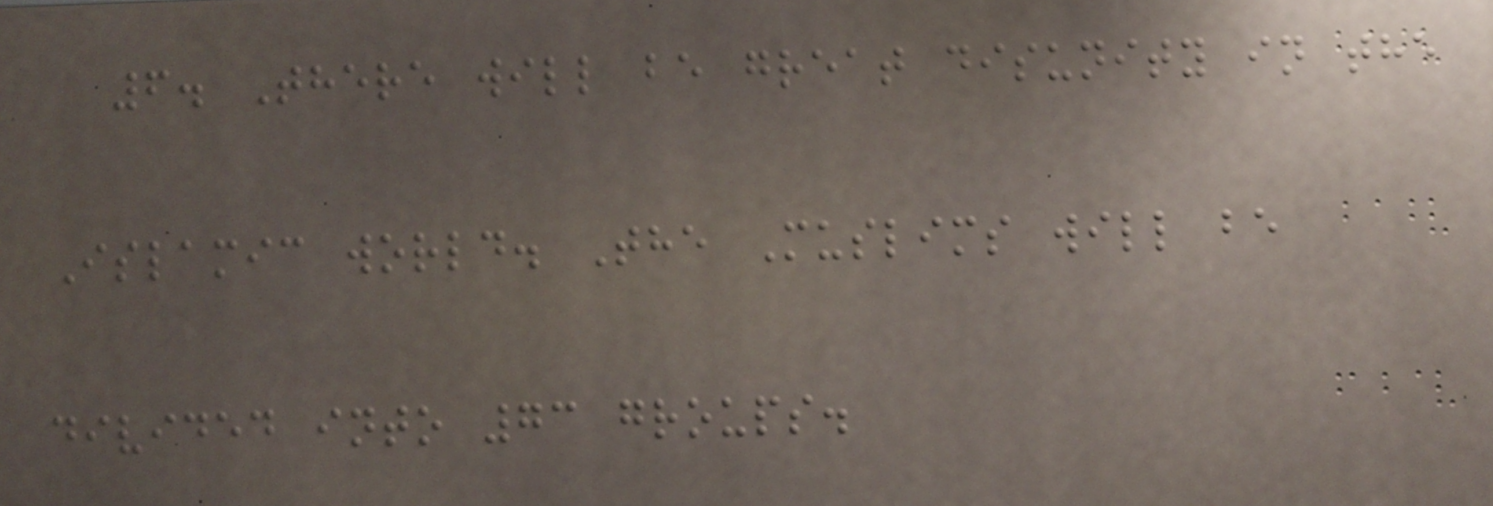6. There will be great disunity in the
Islamic world. The Muslims will be
divided into 73 groups.
